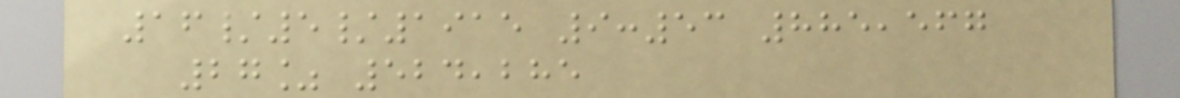16/5/1915 9:53 885,567
27% 524,285
